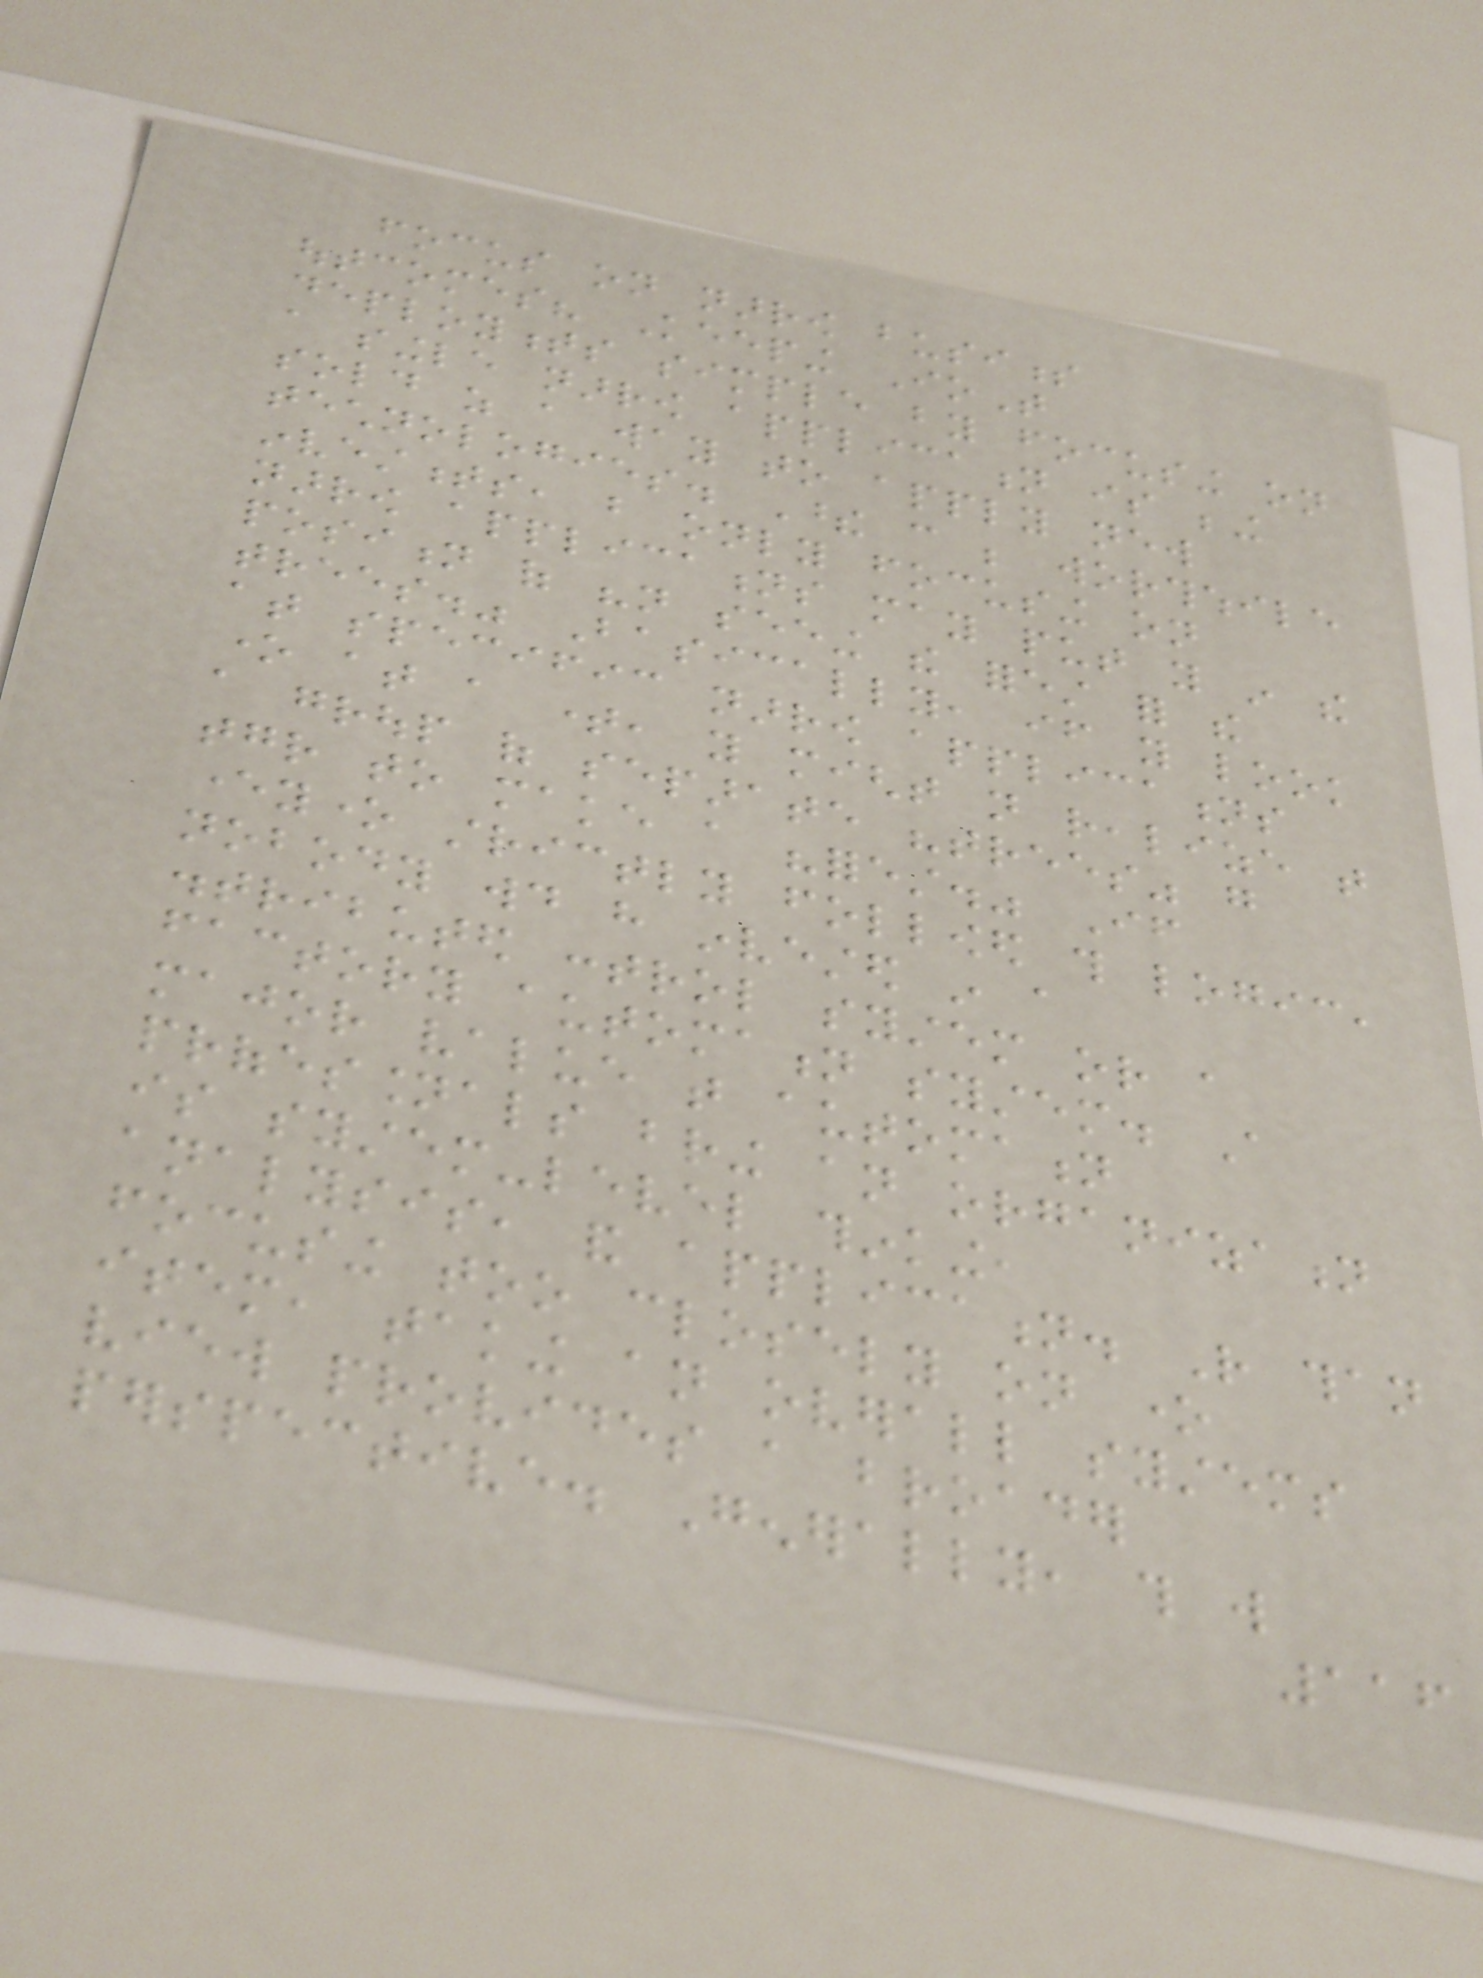focus on narrow business
outcomes? Keeping IoT
deployments simple by focusing on
a single narrow application is being
sold as a way to apply new
technologies. These can be worthwhile
investments, but only focusing on
narrow applications may put you in the
position of "not seeing the forest for the
trees." Basically, if you look
at specific narrow applications
one at a time, you might not realize that
a group of separate "trees" go
together to make a "forest." If
everyone strictly followed this logic,
nobody would have invested in a
distributed control system or a
factory automation system. A
major value that automation
professionals bring an organization
is system-level thinking,
analysis, and application. Rather than
focusing too closely on one
item, taking an overall systems
view provides a broader
perspective. Generally, this will
116
